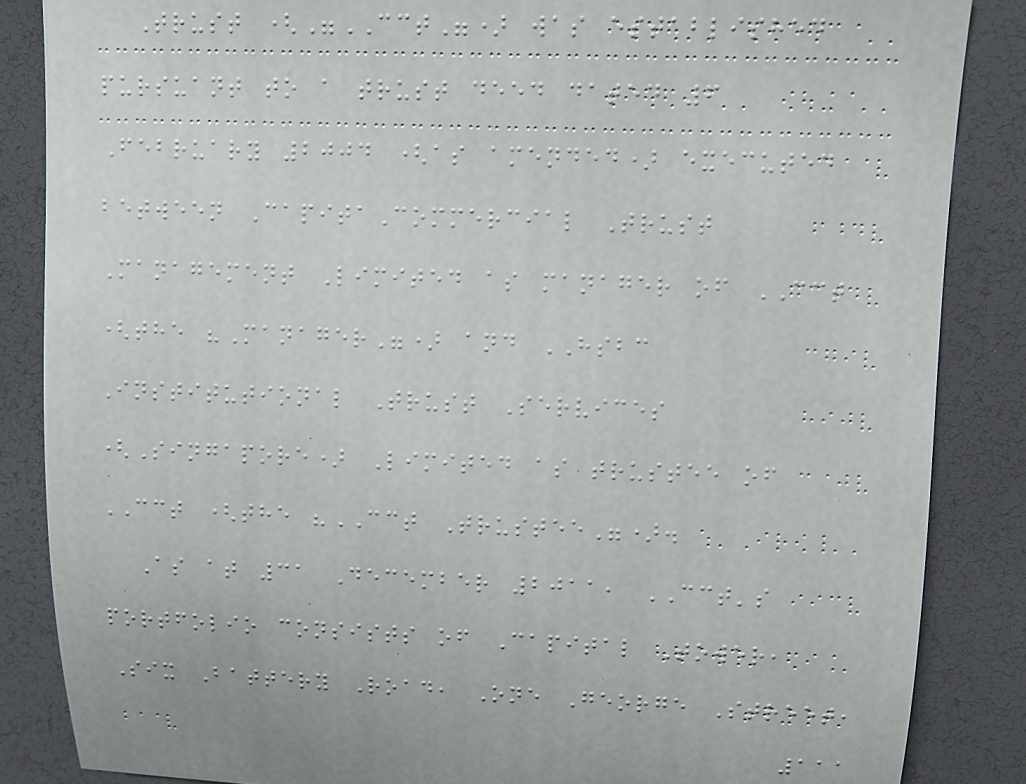Trust ("CCT") was established
pursuant to a trust deed dated 6
February 2004 (as amended) executed
between CapitaCommercial Trust
Management Limited as manager of CCT
(the "Manager") and HSBC
Institutional Trust Services
(Singapore) Limited as trustee of
CCT (the "CCT Trustee").
As at 31 December 2011, CCT's
portfolio consists of Capital Tower,
Six Battery Road, One George Street,
111
